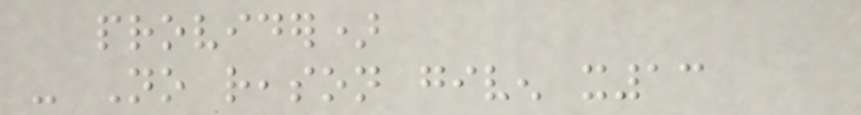provider)
- No reason given x13
